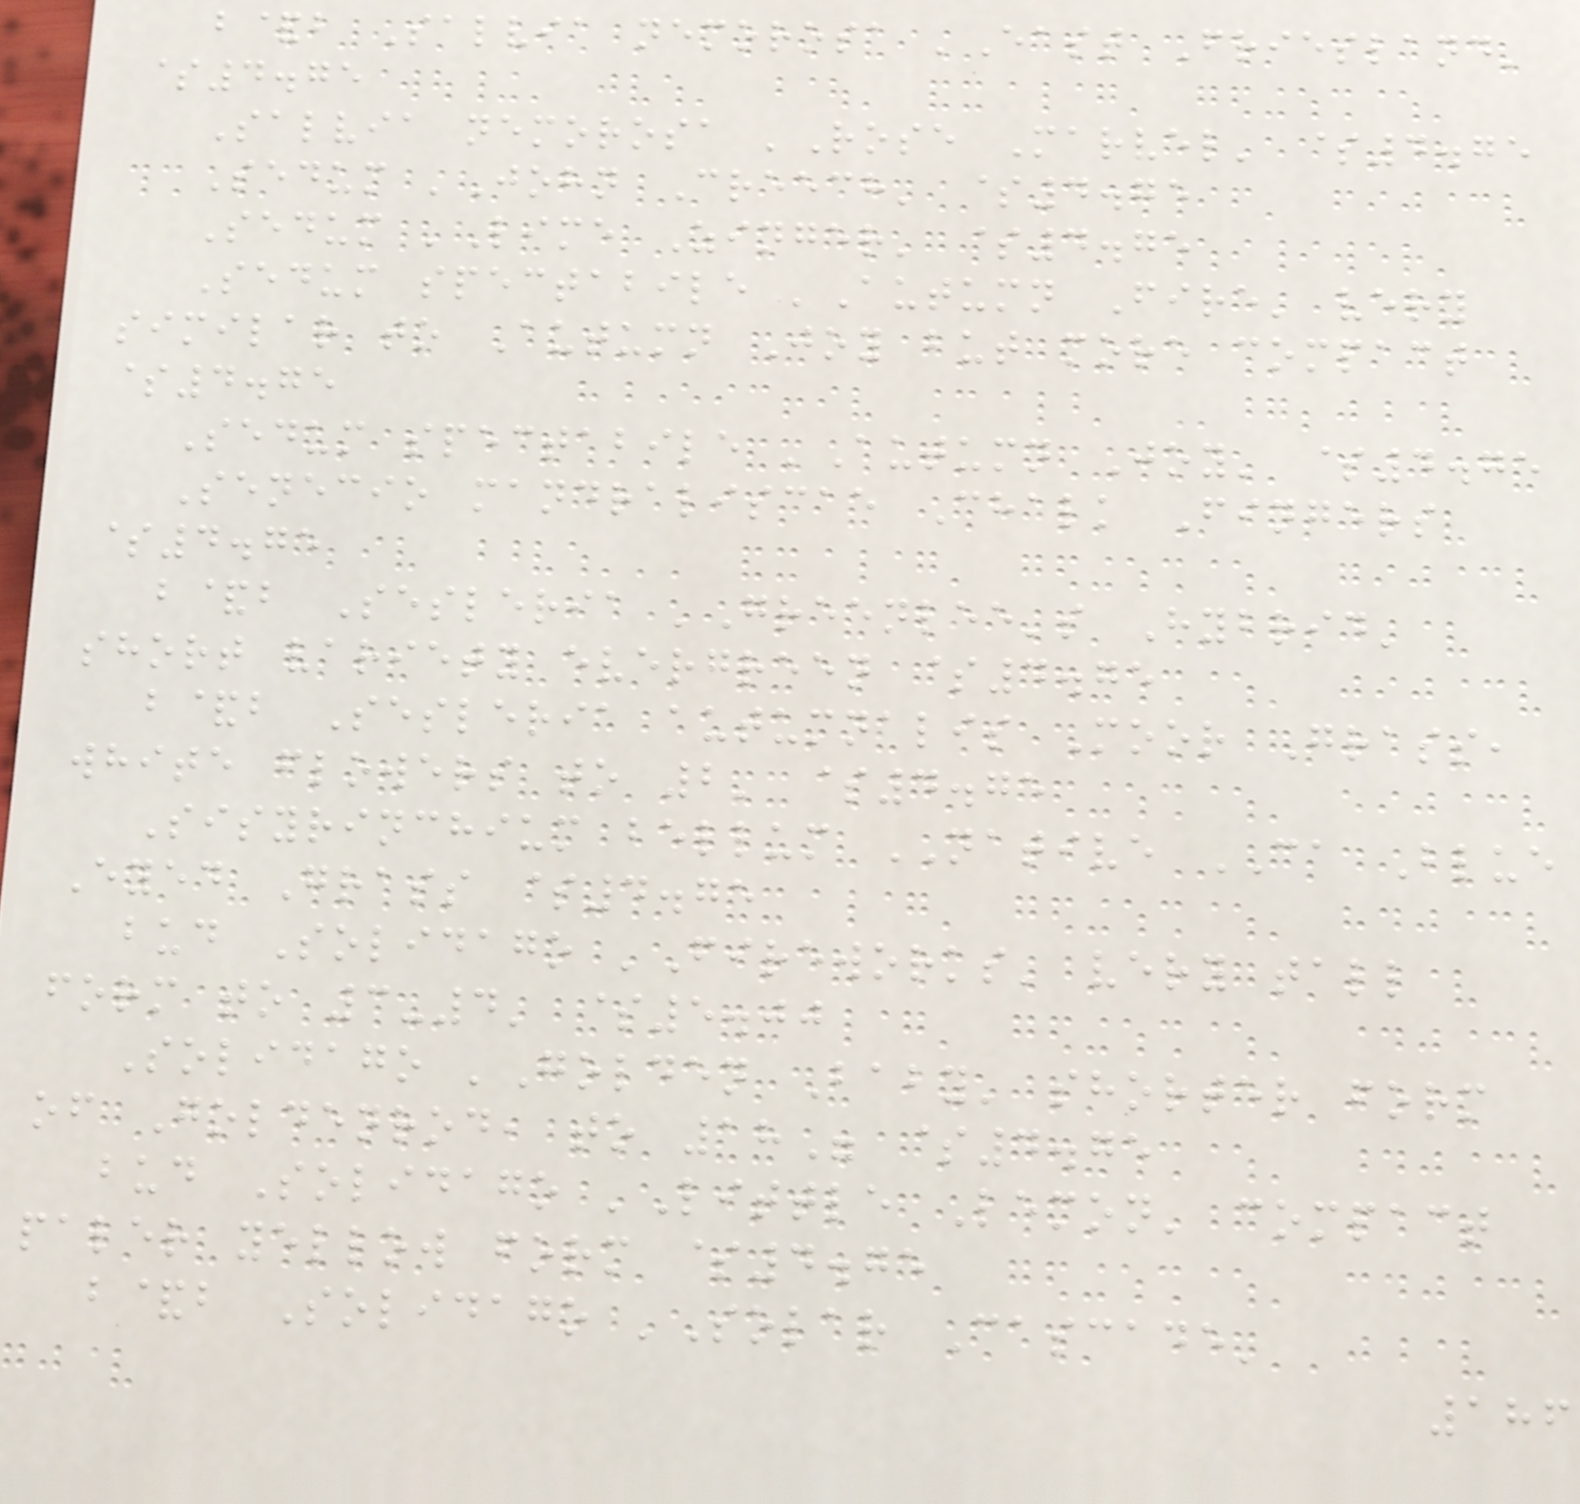b&b Salvia nemorosa 'East Friesland'
$4.75
Salvia nemorosa 'Rose Marvel' $4.75
Sedum 'John Creech' $4.75
Sedum 'Lime Zinger' $4.75
Sedum spectabile 'Autumn Fire' very
similar to Autumn Joy but more compact
$4.75
Sedum spectabile 'Autumn Joy' $4.75
Senecio mandraliscae Chalk Fingers
$4.75
b&b Sesleria 'Greenlee's Hybrid'
short variety evergreen $4.75
b&b Sesleria autumnalis Moor Grass,
white flowers to 2' $4.75
Sisyrinchium bellum NATIVE CA Blue
Eyed Grass $4.75
bud Solidago 'Fireworks' very tall
form to 3-4' $5.00
Solidago 'Golden Baby' shorter form
of Goldenrod, to 18" $4.75
bud Solidago 'Little Lemon' compact
paler yellow form $4.75
b&b Solidago 'Solar Cascade'
186
